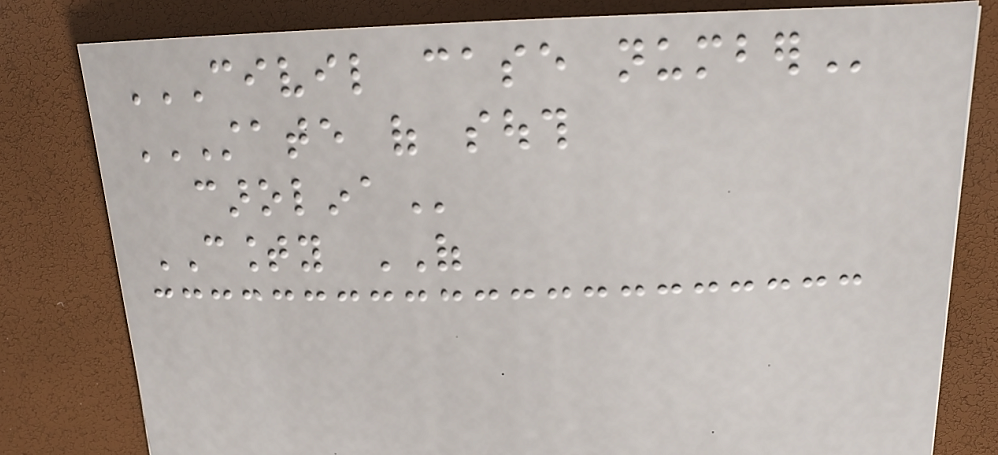CIVIL CASE NUMBER
STATE OF SOUTH
CAROLINA
COUNTY OF
